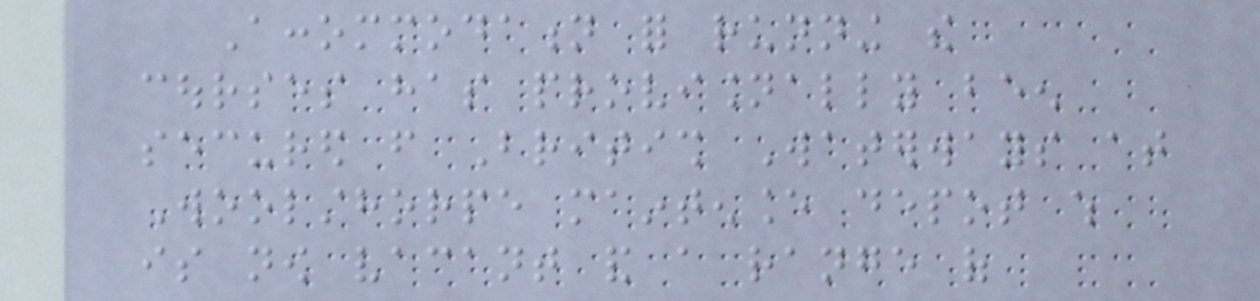Accommodation for running the
courses has provisionally been
secured from British Waterways at
Woolsthorpe maintenance depot which
is now vacant and a range of
